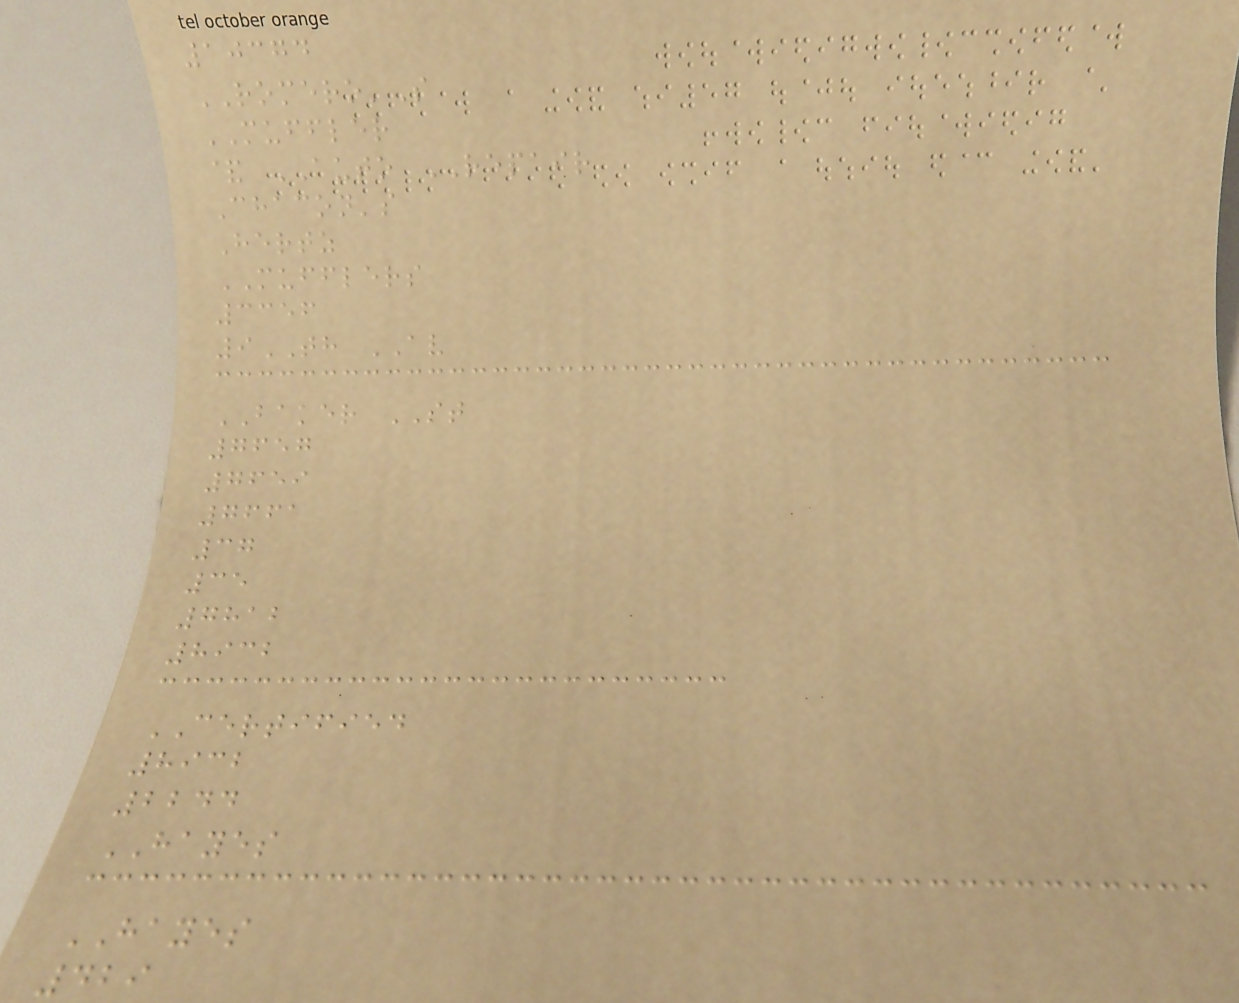10374
ROMERO'S
MUFFLER
& AUTO REPAIR
Chacon's
Hertz
MUFFLERS
3356
9TH AV
BAKER ST
7657
7659
7661
37
35
7812
8932
CERTIFIED
8932
2244
HAYES
HAYES
429
